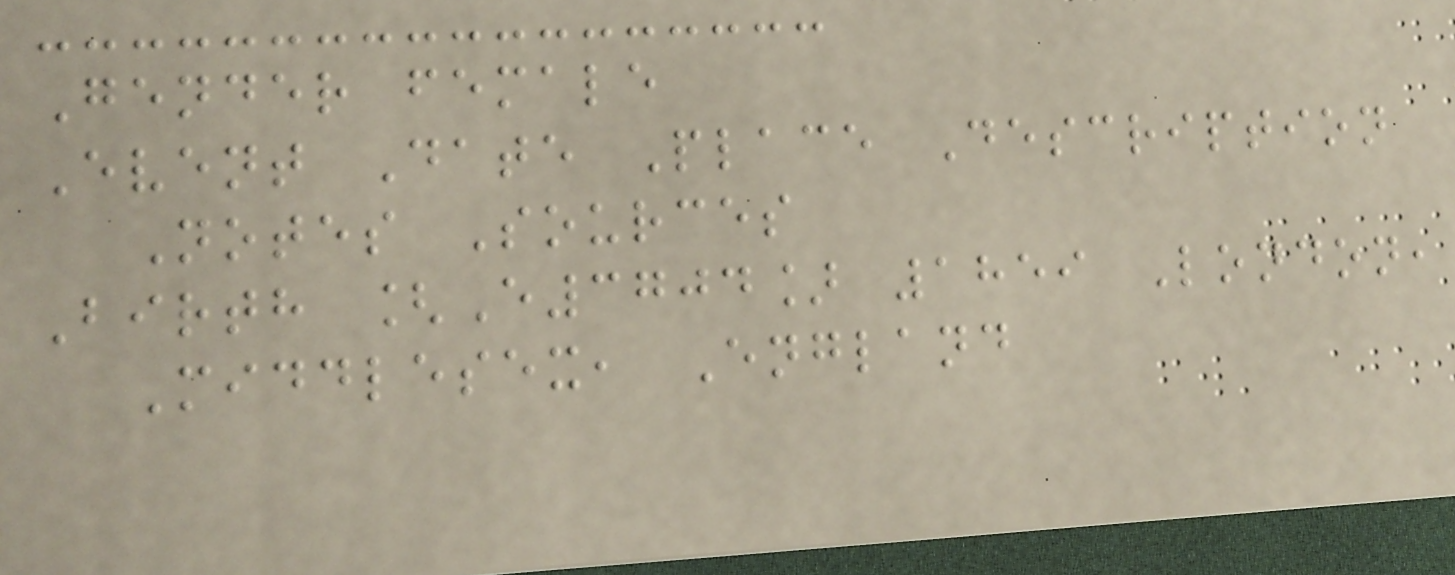Gender female
Event Date Place Description
Notes Sources
Birth [E3704] 1859 London,
Middlesex, England
